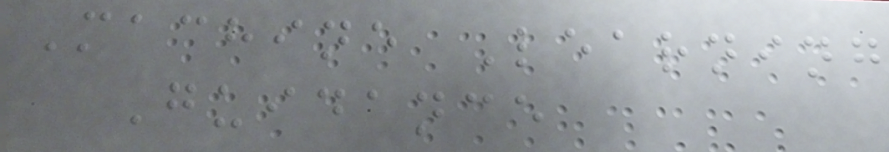Machine Learning
Guidance
